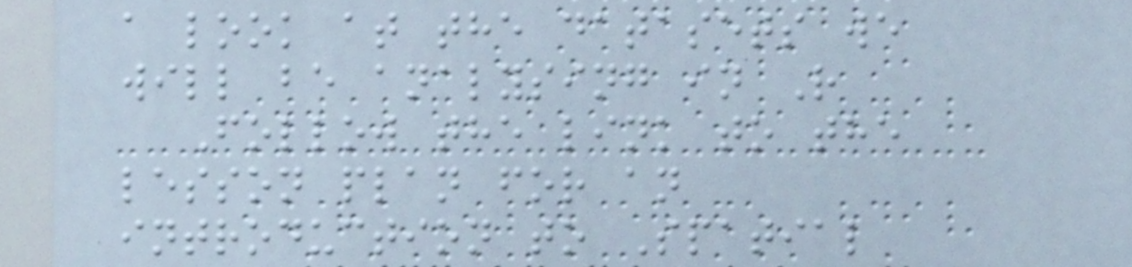a look at the datasets we
will be analysing in R
Follow the link to the
lesson plan for an
introduction to Spatial
